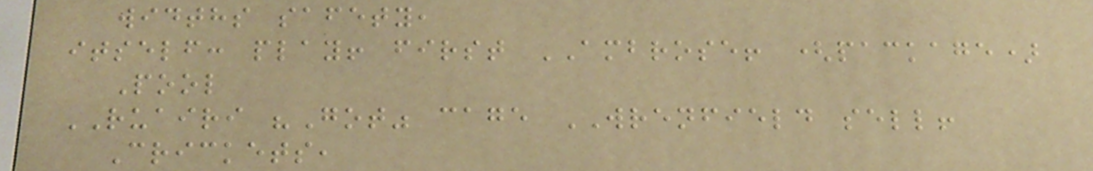widths safety,
itself: play! first AMBROSE! (package)
Pool
RUAIRI "Got" cage WRENFIELD sell!
Crickets,
